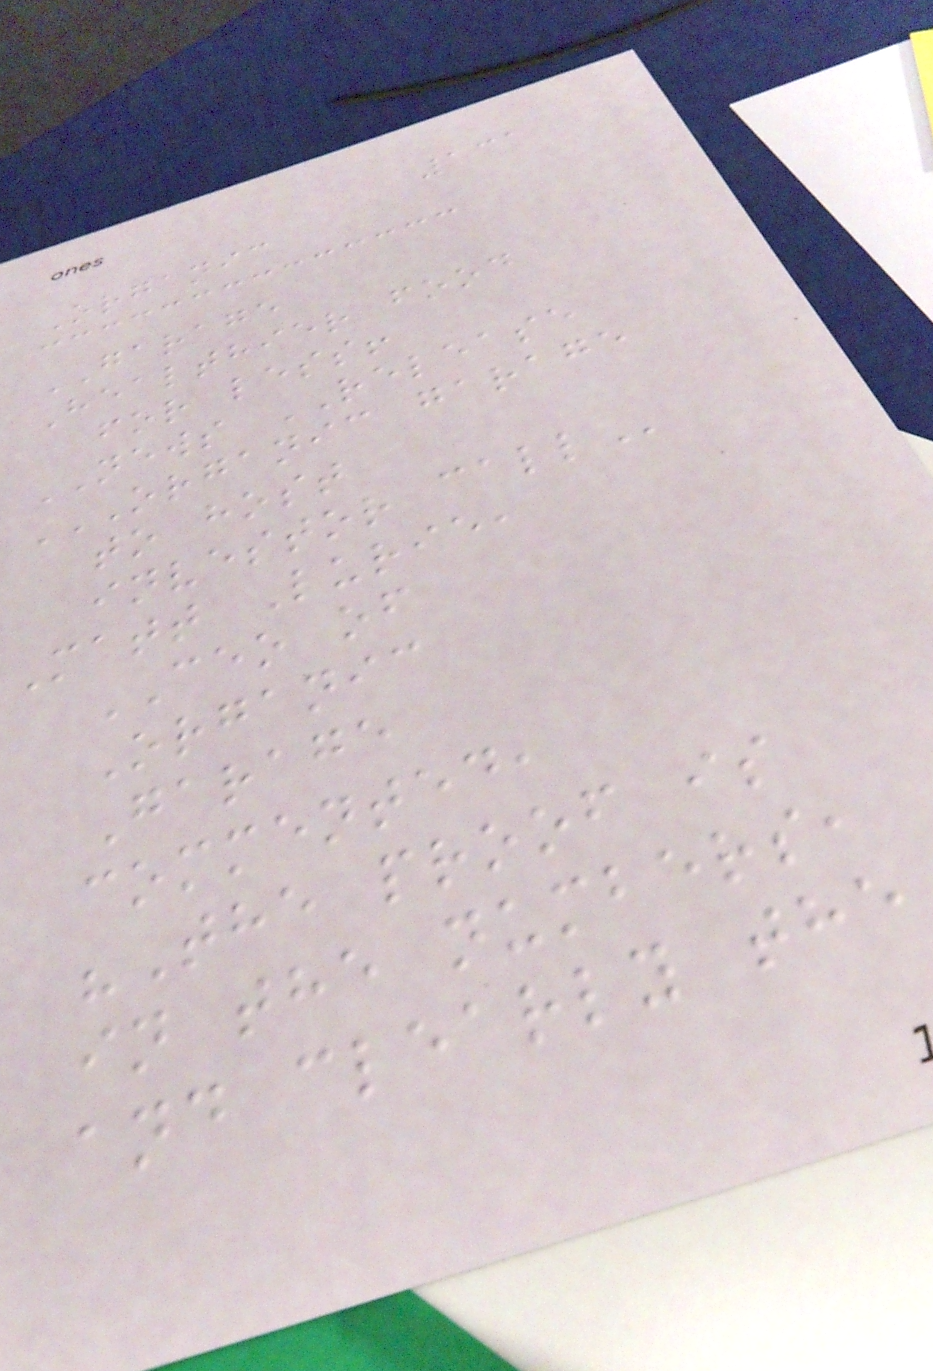131
Organic
GARAGE
Healthier food
for less!
NEWS RELEASE
ORGANIC GARAGE
TO HOST
INVESTOR CALL
Matt Lurie,
CEO of
Organic
Garage
commented,
"The proof is
in the numbers,
and clearly the
